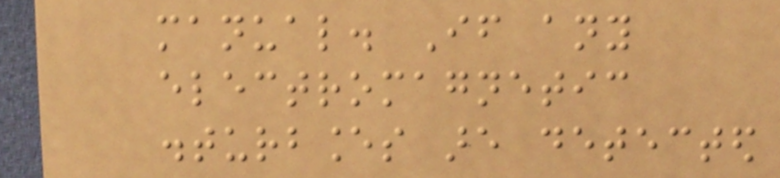manual. If any
electromagnetic
disturbances are detected
